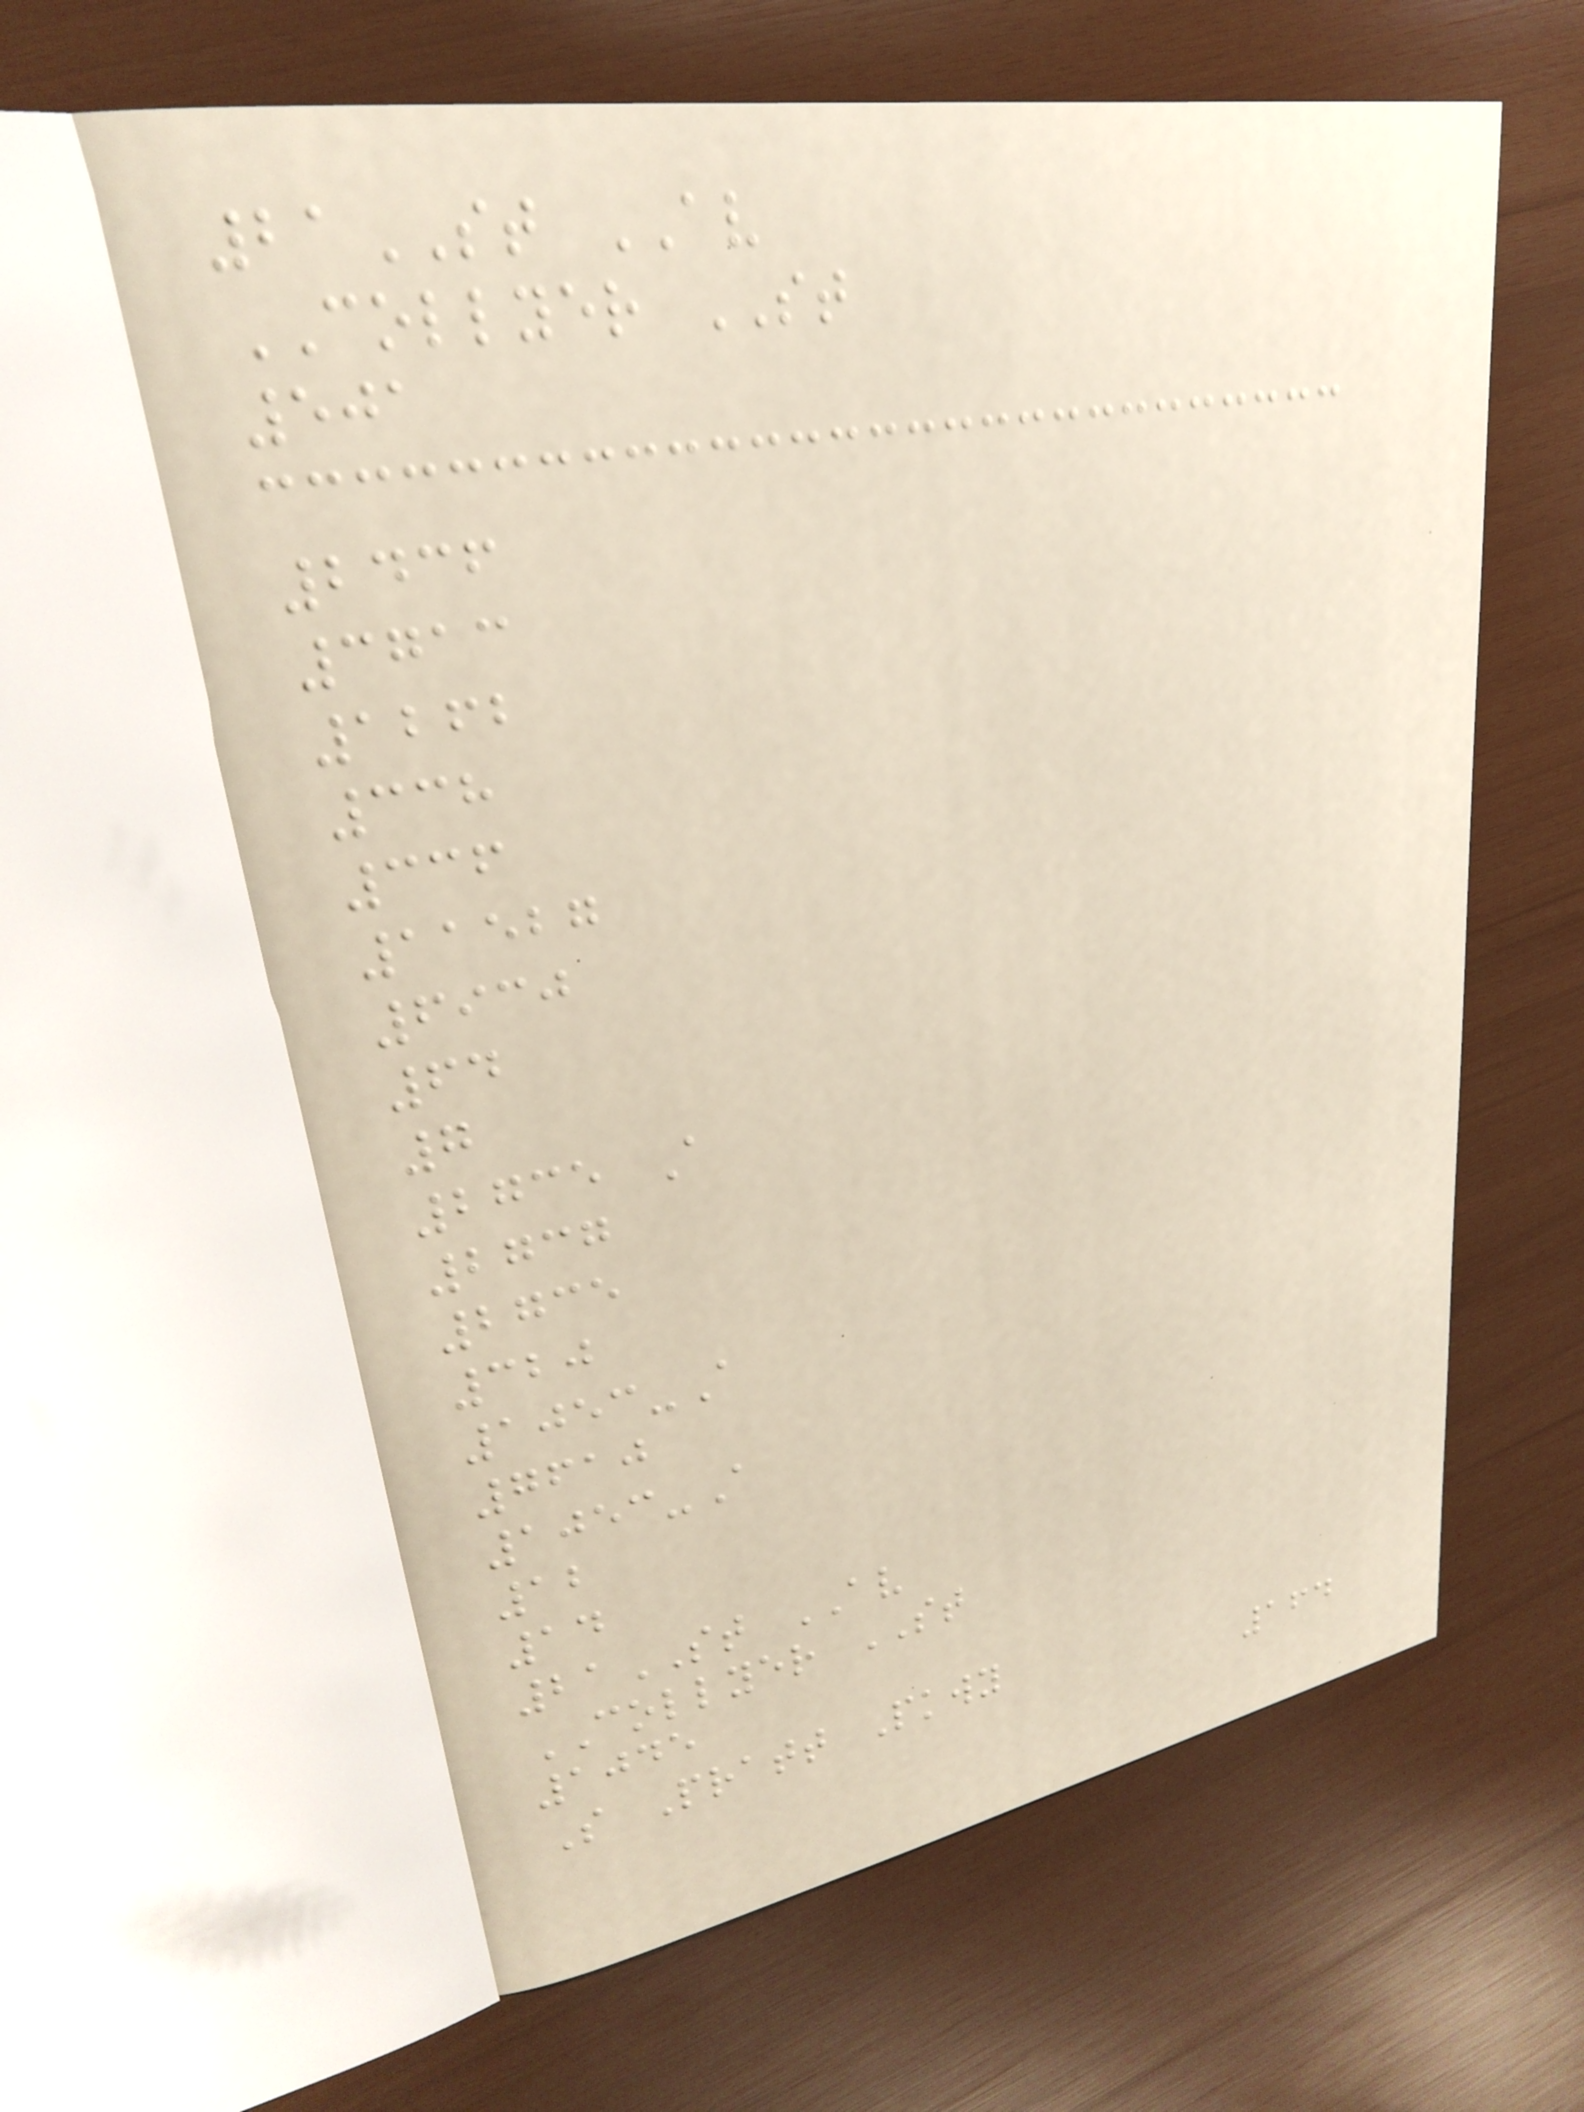21ST AV
COLLYER ST
501
2436
3713
1262
338
336
11527
6930
64
7
2735 A
2737
2735
320
1053-A
7610
1053-A
12
14
21ST AV
COLLYER ST
1045
S Pratt Pkwy
164
